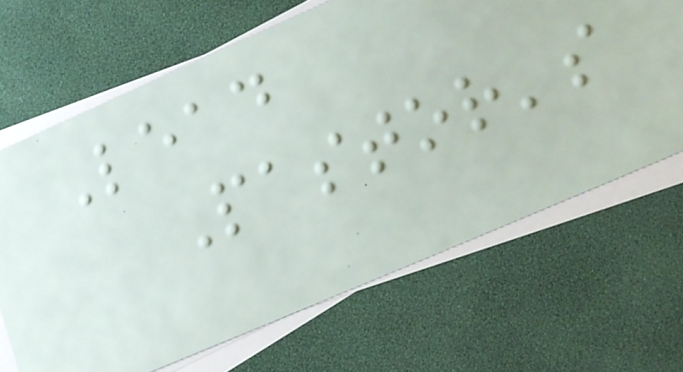Lead
Pastor's
